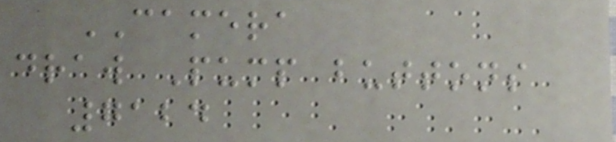CAMERA
draw Pump buttons
7124
